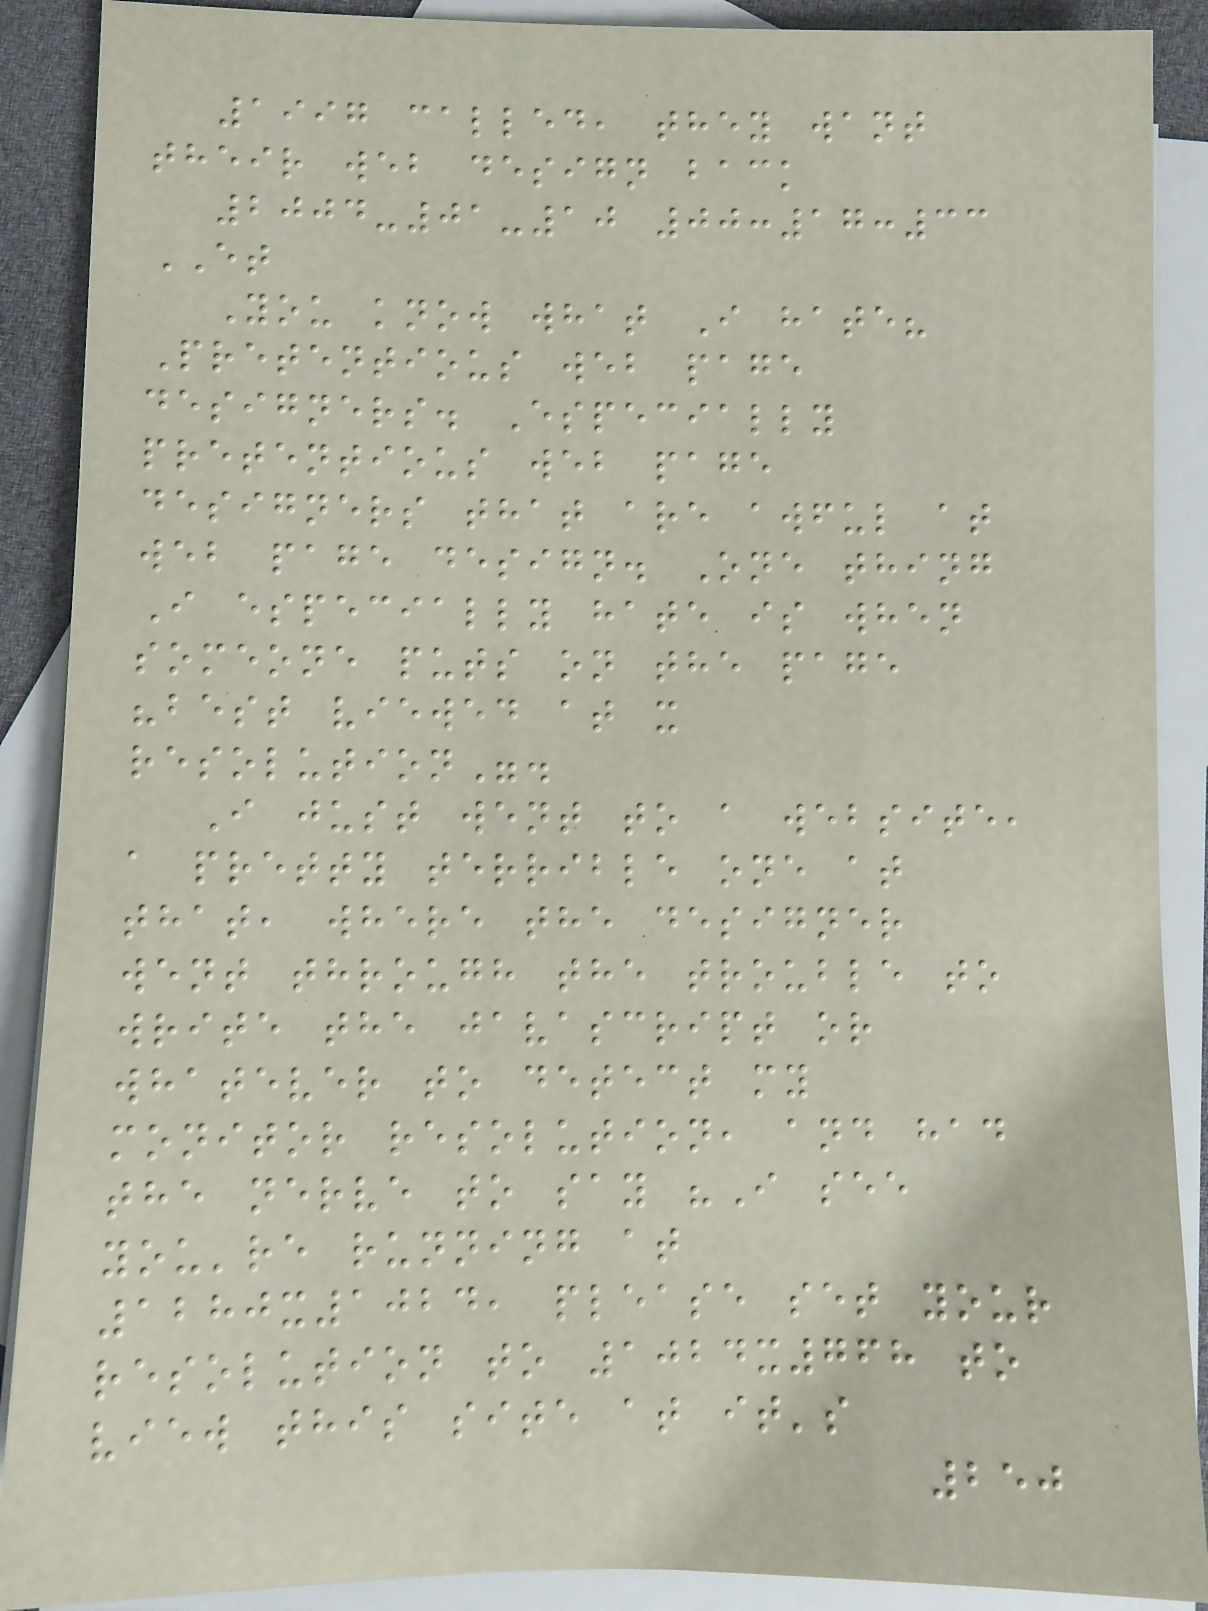1997 called, they want
their web design back
2004-01-10 00:17:33
ET
You know what I hate?
Pretentious web page
designers. Especially
pretentious web page
designers that are awful at
web page design. One thing
I especially hate is when
someone puts on the page
"best viewed at x
resolution".
I just went to a website,
a pretty terrible one at
that, where the designer
went through the trouble to
write the javascript or
whatever to detect my
monitor resolution, and had
the nerve to say "I see
you're running at
1280x1024, please set your
resolution to 1024x768 to
view this site at it's
250
